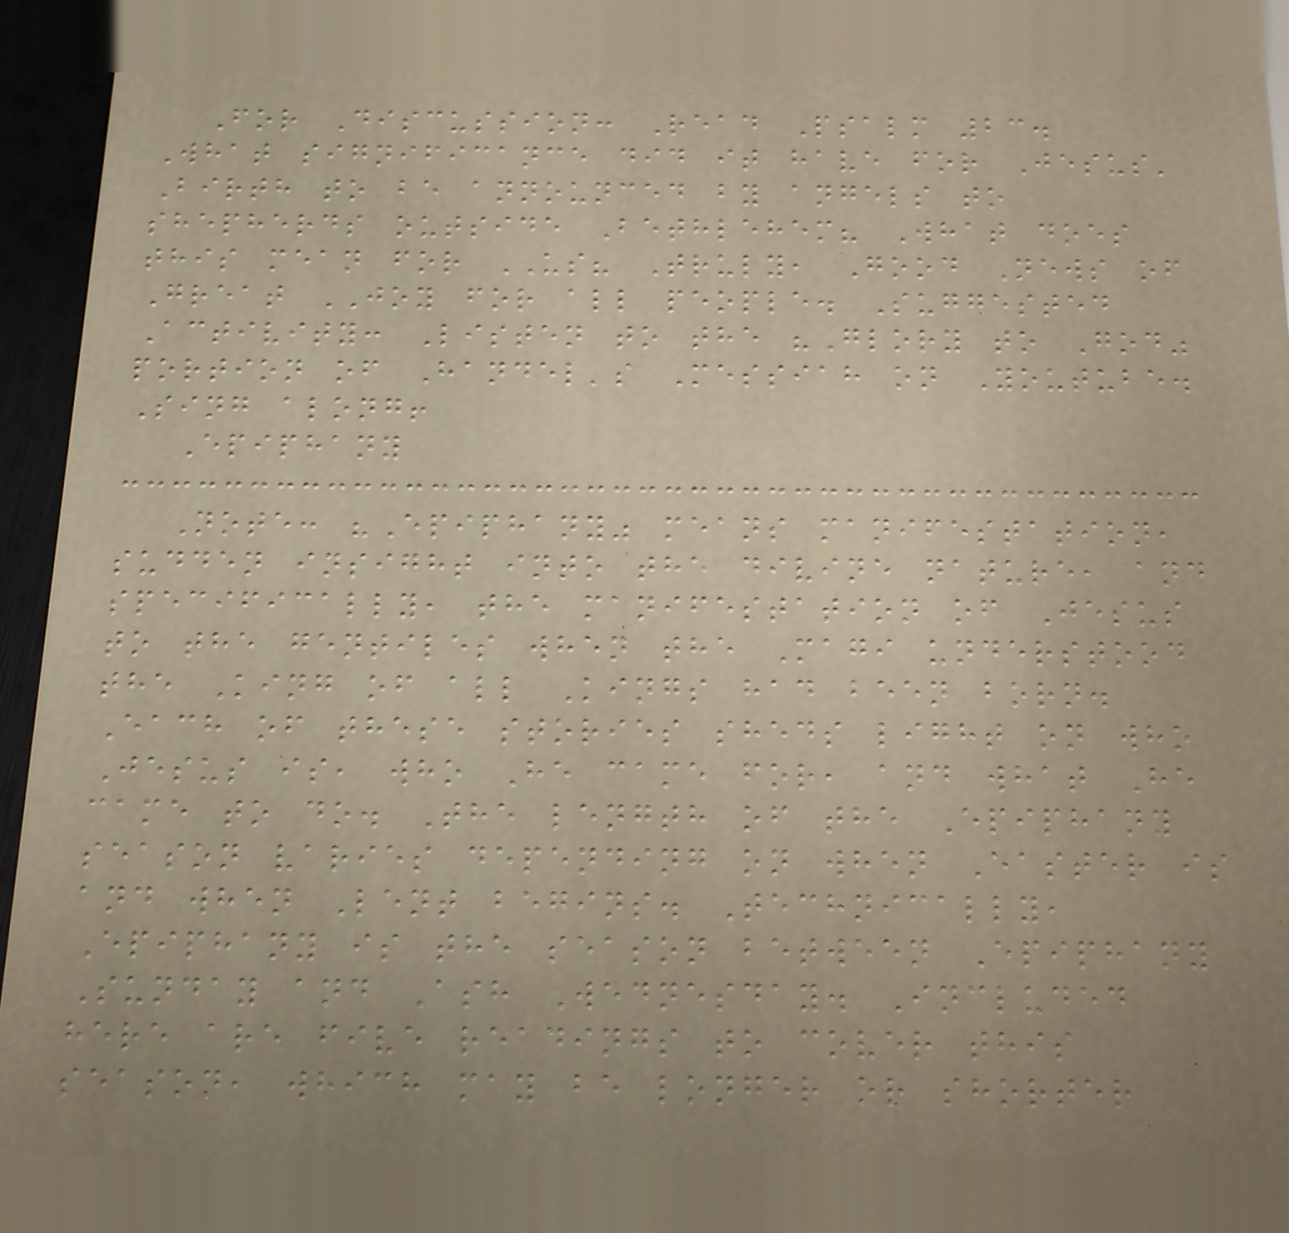For Discussion: Read Psalm 23.
What significance did it have for Jesus'
Birth to be announced by angels to
shepherds outside Bethlehem? What does
this mean for US? Truly, Good News of
Great JOY for all people. Suggested
Activity: Listen to the "Glory to God"
portion of Handel's Messiah on Youtube.
Sing along!
Epiphany
Note: "Epiphany" means manifestation,
sudden insight into the divine nature, and
specifically, the manifestation of Jesus
to the gentiles when the Magi understood
the King of all Kings had been born.
Each of these stories sheds light on who
Jesus is, who He came for, and what He
came to do. The length of the Epiphany
season varies depending on when Easter is
and when Lent begins. Technically,
Epiphany is the season between Epiphany
Sunday and Ash Wednesday. Included
here are five readings to cover this
season, which may be longer or shorter
